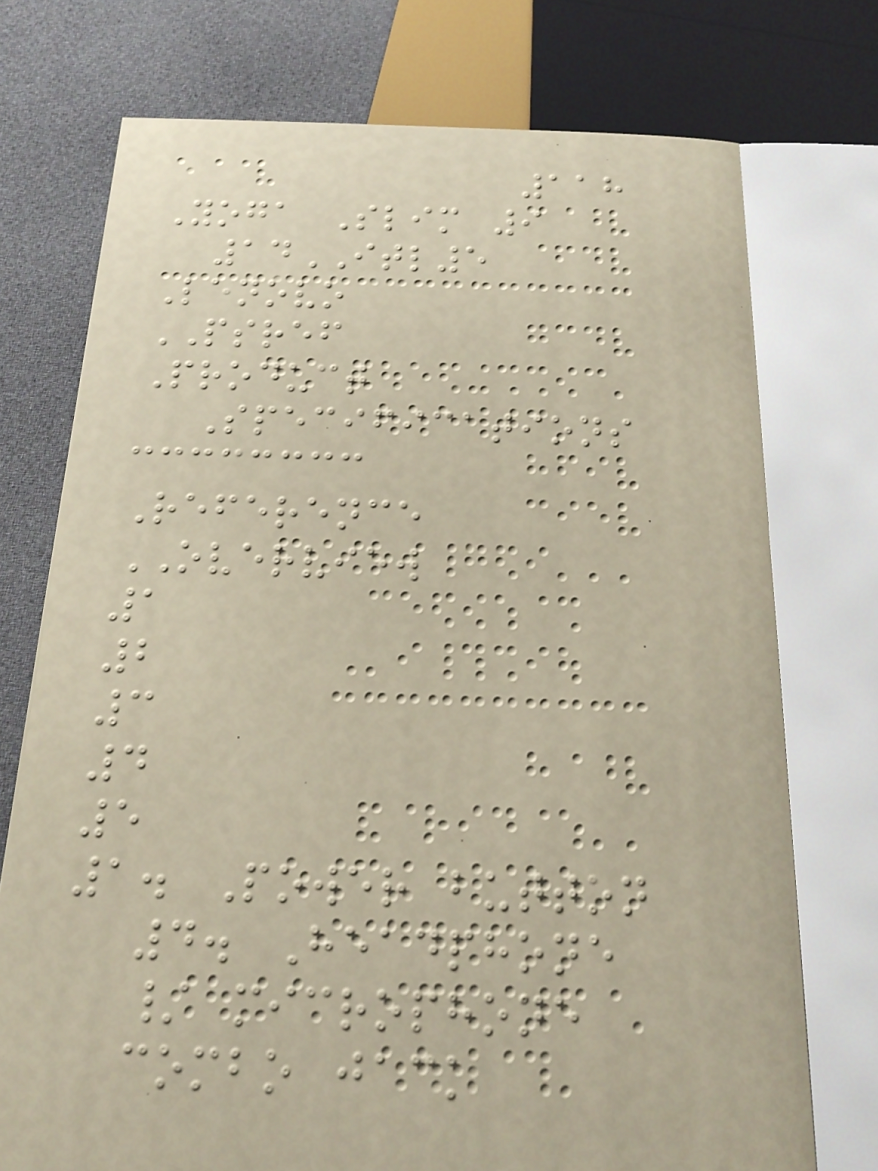118
Yoga Slim 9
14ITL5
Lenovo
PSREF
Product
Specifications
Reference
OVERVIEW
1
2
3
4
5
1. Power button
4. Headphone
/ microphone
combo jack
